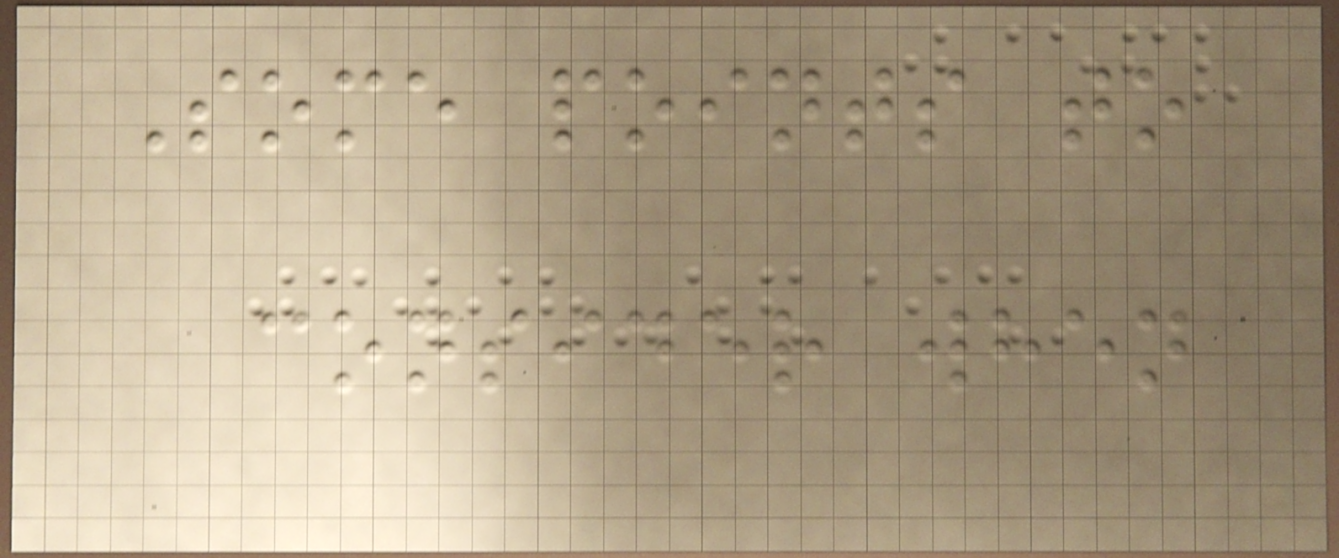Some points to
consider when
